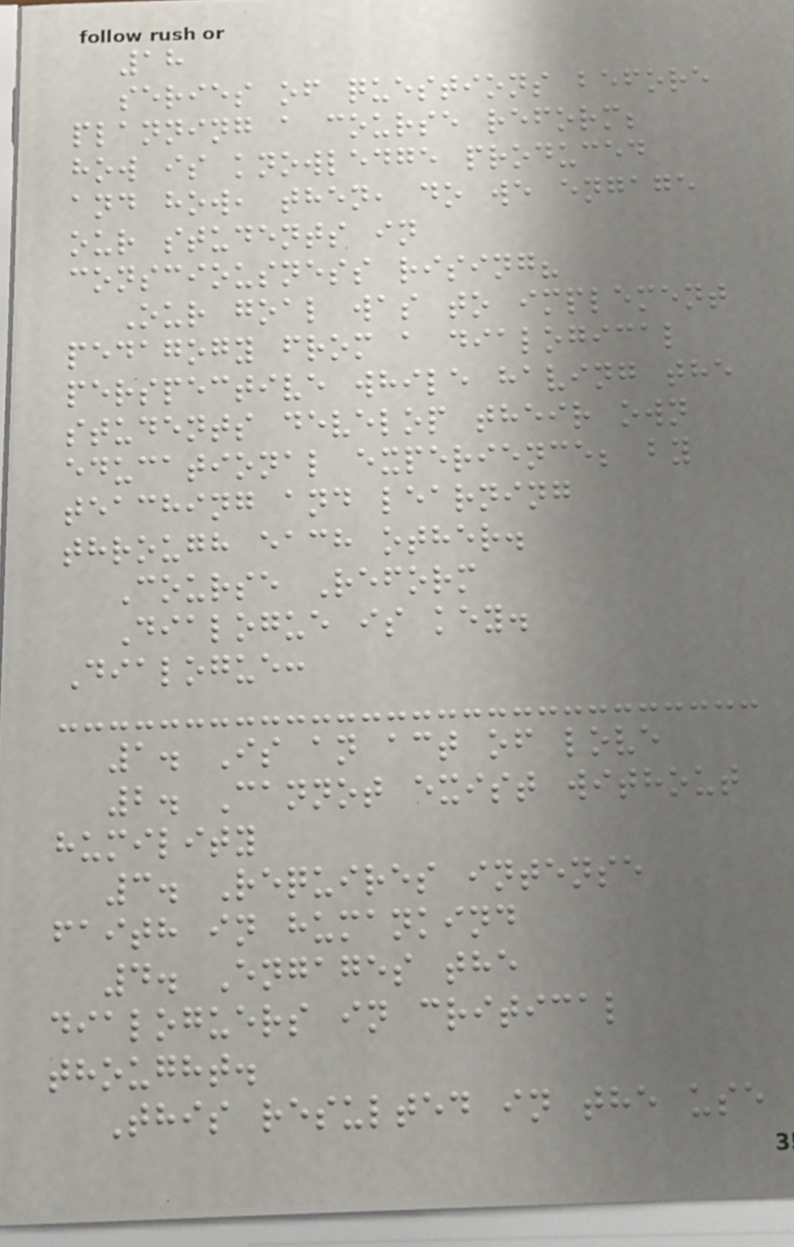18
series of questions before
planning a course reform;
how is knowledge produced
and how, then, do we engage
our students in
consciousness rising?
Our goal was to implement
pedagogy from a dialogical
perspective while having the
students develop their own
educational experience; by
teaching and learning
through each other.
Course Reform
Dialogue is key.
Dialogue:
1. Is an act of love
2. Cannot exist without
humility
3. Requires intense
faith in humankind
4. Engages the
dialoguers in critical
thought.
This resulted in the use
